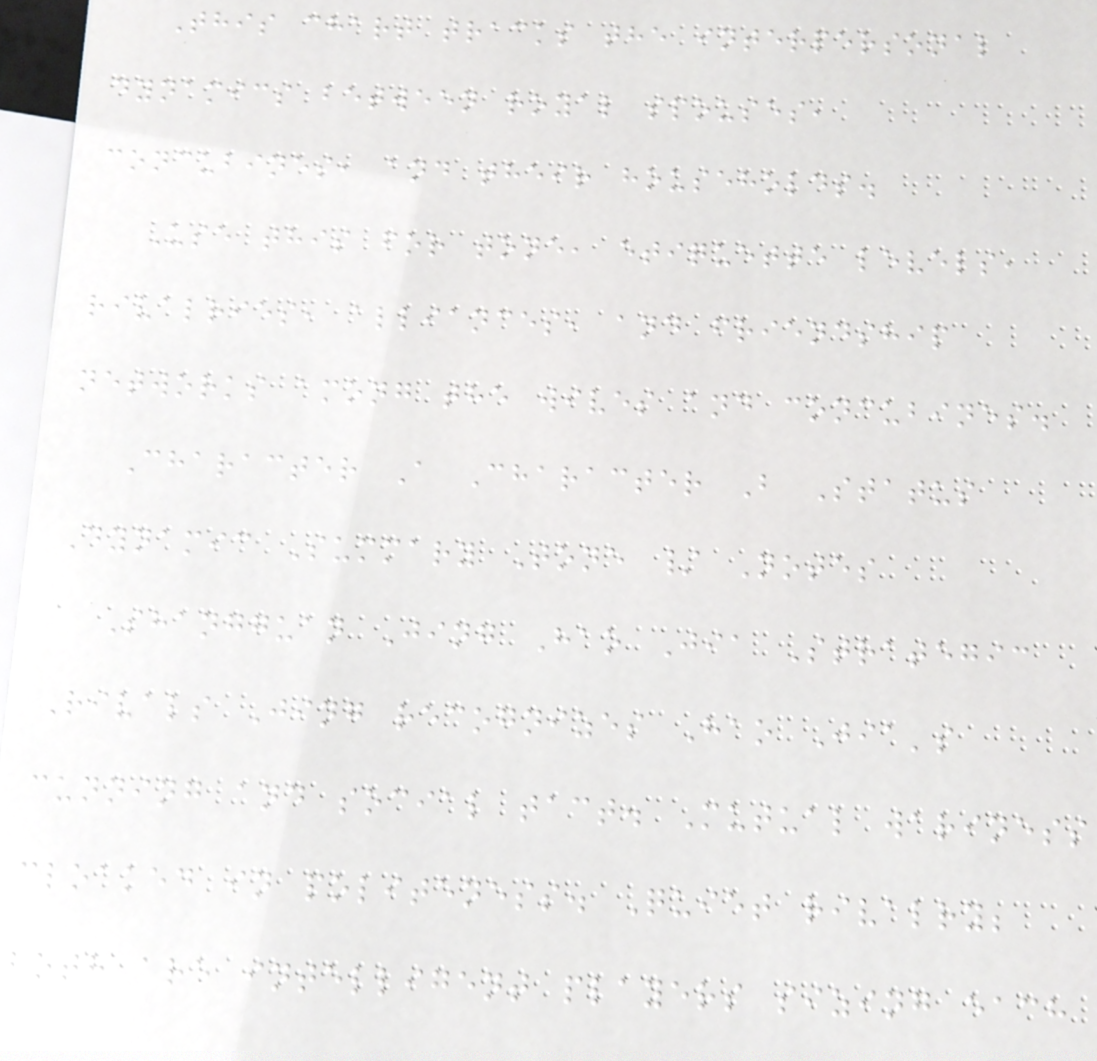This chart tracks the interpersonal
dynamics between royal spouses,
concubines, and their households.
Use this for tone, etiquette levels,
rivalries, alliances, and friendship
networks among the wives and concubines.
Character A Character B Status
Dynamic Summary Tone / Notes
Shangguan Jing Hao Jia Strategic
Rivals Jing recognizes Hao Jia's
cunning and social tact. Mutual wariness
cloaked in politeness. Quiet rivalry;
both are intelligent players sizing each
